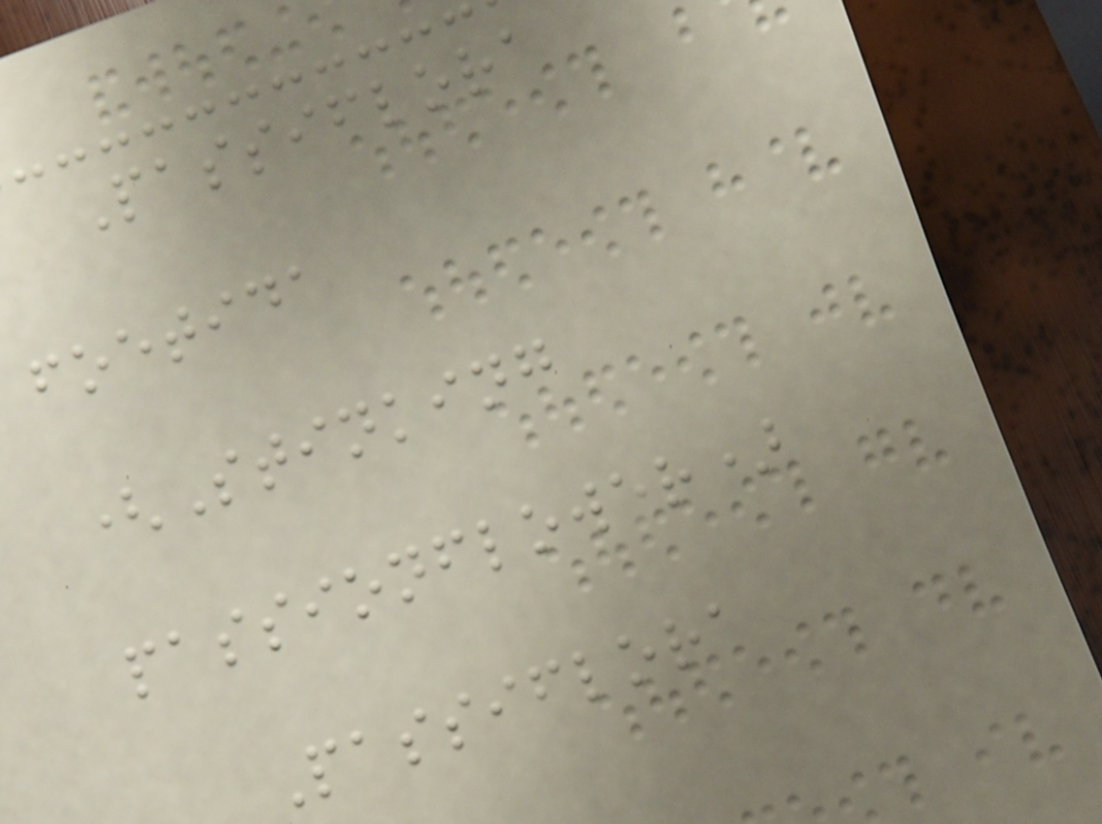Passiflora
foetida
(Stinking
passionflower)
Passiflora
